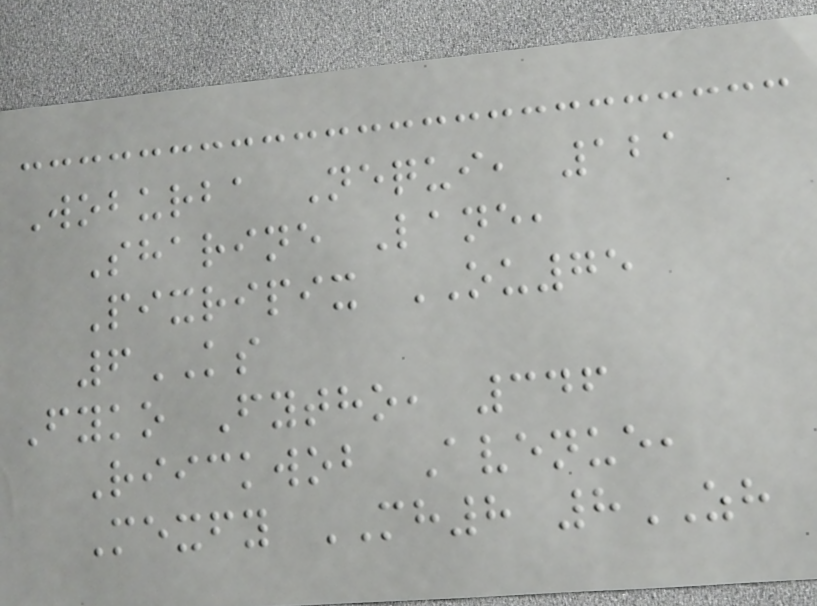Woburba Nequi, 121
Sharine Lane,
Pixripix OU75
6KS
Fyko Fytho, 346
Riickwob Avenue,
Mexfy MH8 8ZH
